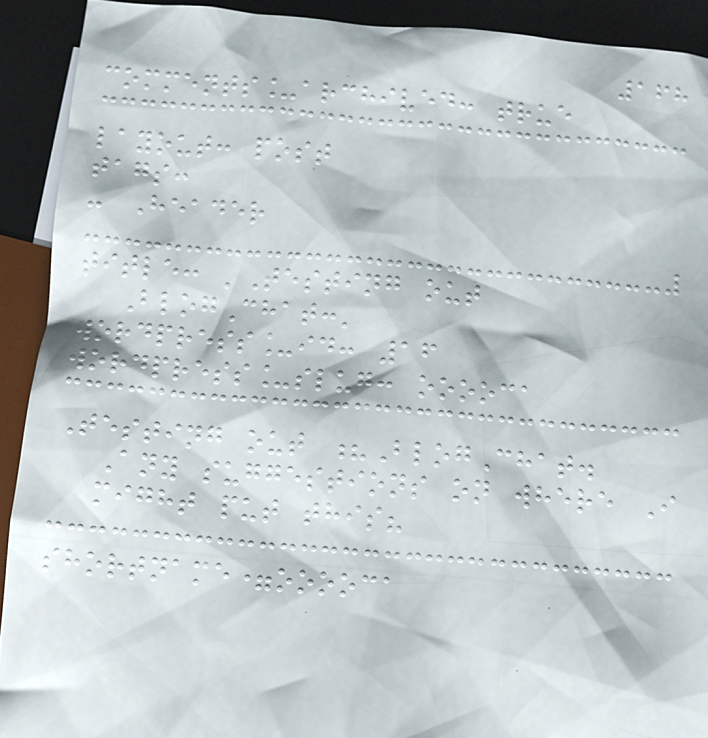168
comments_archived: true
layout: post
tags:
- Header
title: 'Testing out
BlogChat:'
wordpress_id: 16
wordpress_slug: ooooca
Testing out ?BlogChat.
Any suggestions on where I
might put this?
shortname=ooooca
